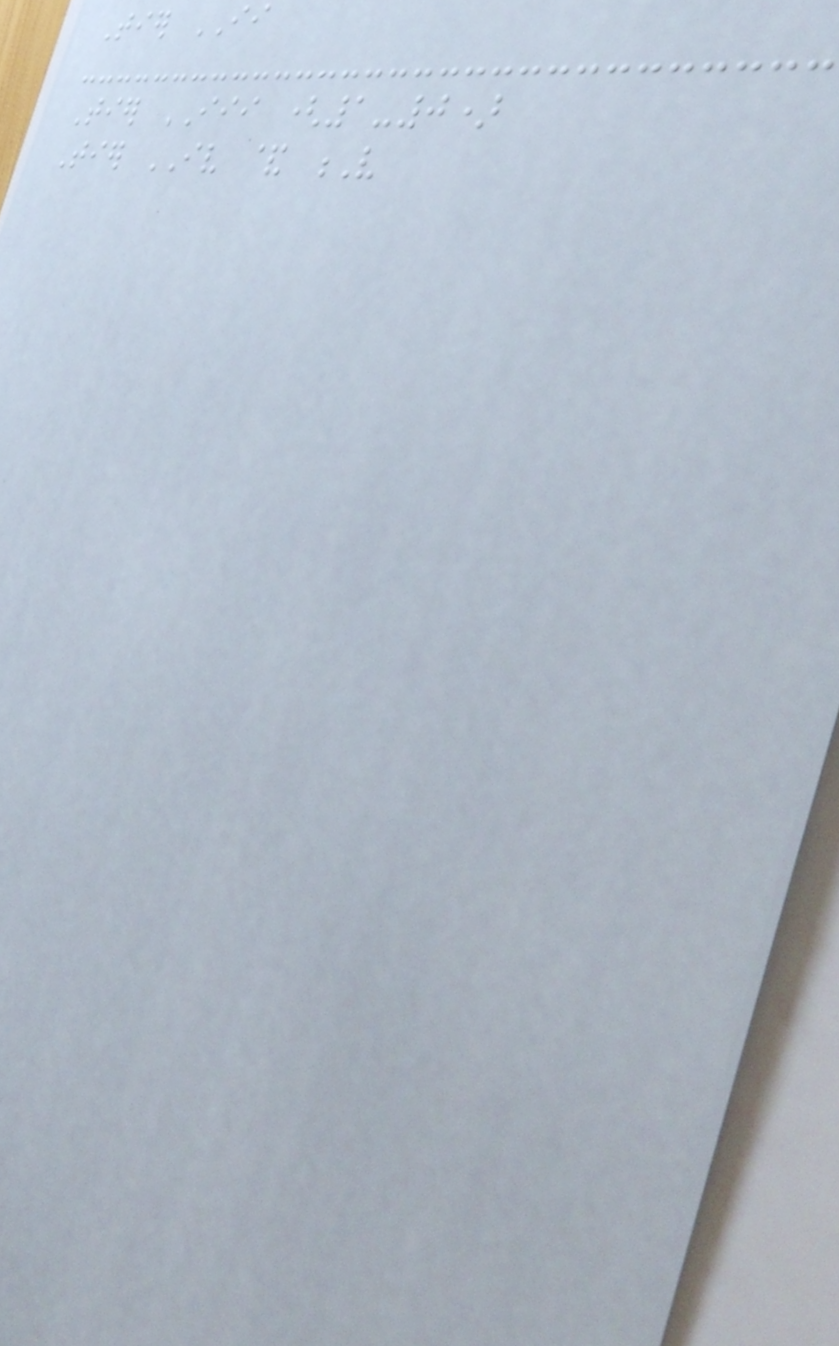Tier II
Tier III (1-0)
Tier IV & V
